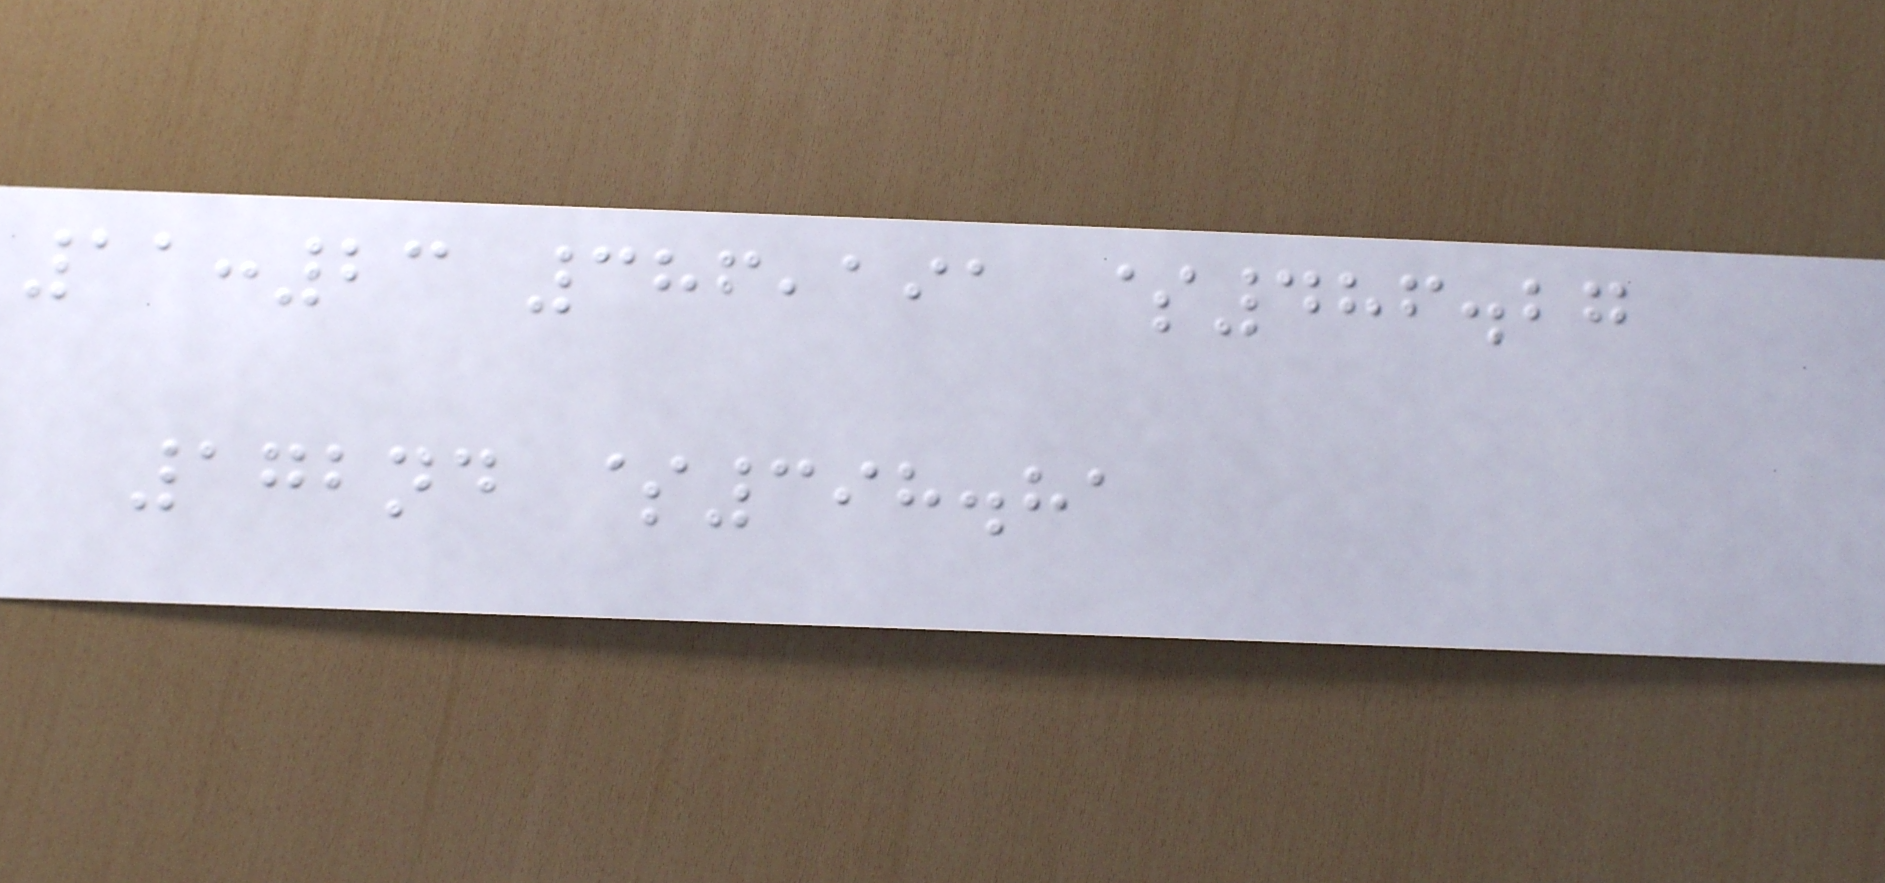11:23 386,191 $486.27
172nd $398.81
